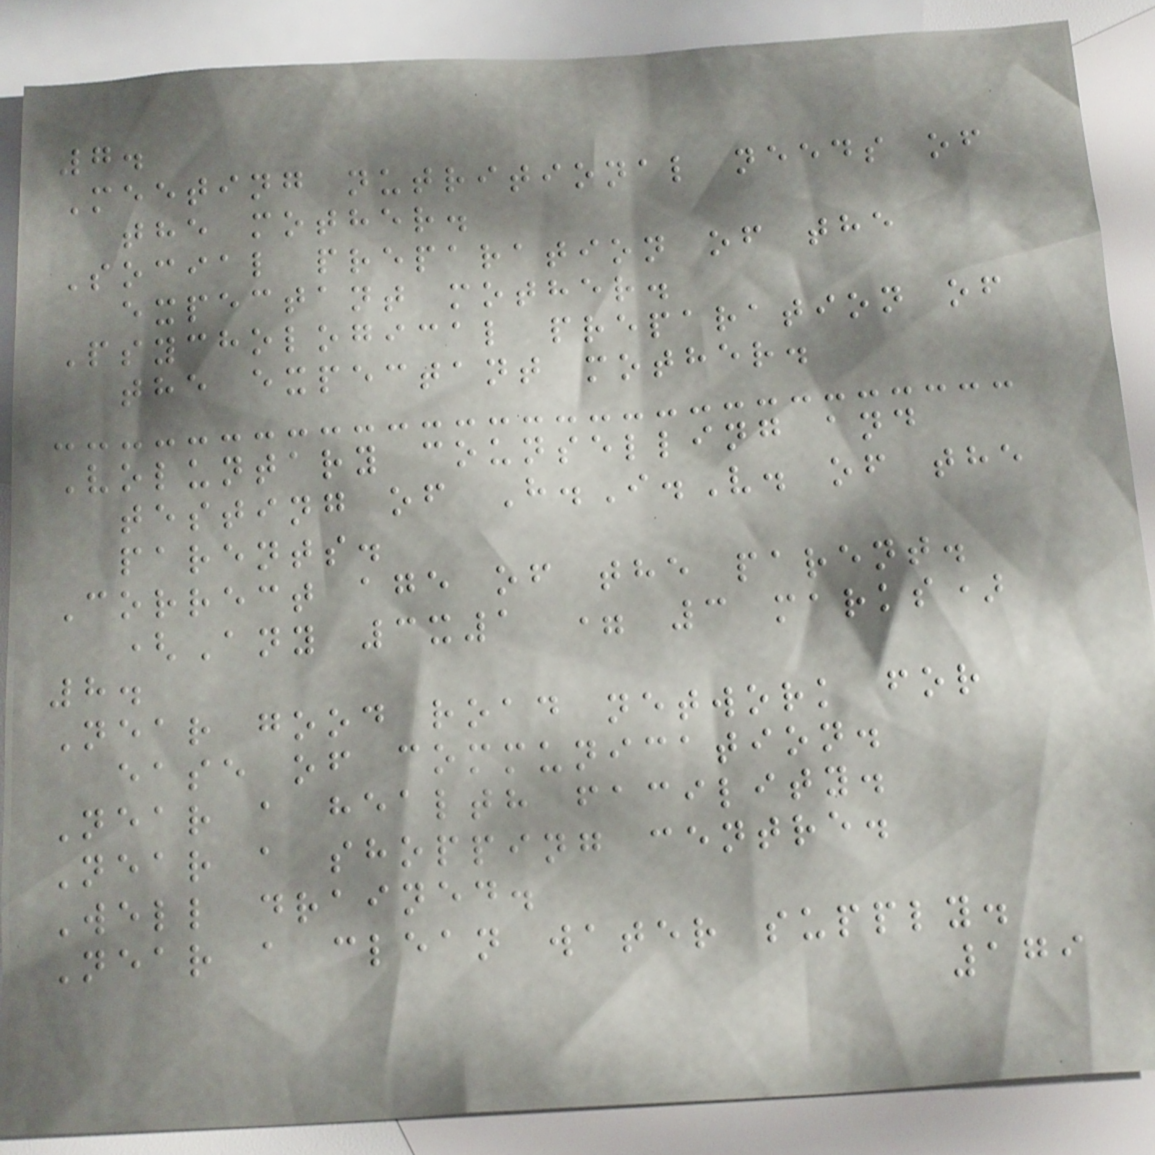7.
Meeting nutritional needs of
the mother.
Social preparation of the
expectant mother.
Psychological preparation of
the expectant mother.
Voluntary counselling and
testing of H.I.V. of the
parents.
Correct age of the parent.
(Any 3x1 = 3 marks)
8.
Near good road network for
ease of communication.
Near a health facility.
Near a shopping centre.
Well drained.
Near a clean water supply.
179
